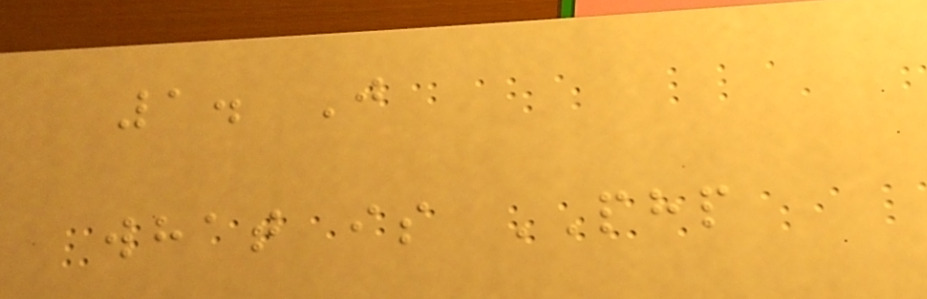1. J
what is PHP
